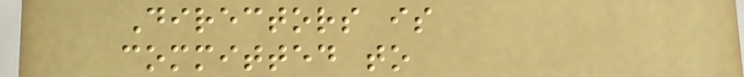Directors is
committed to
